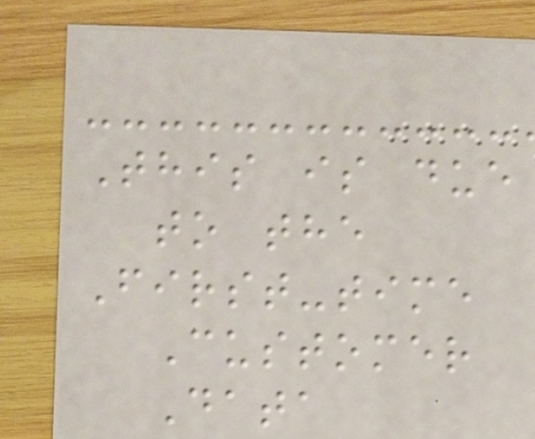This is due
to the
First-time
Customer
Data
